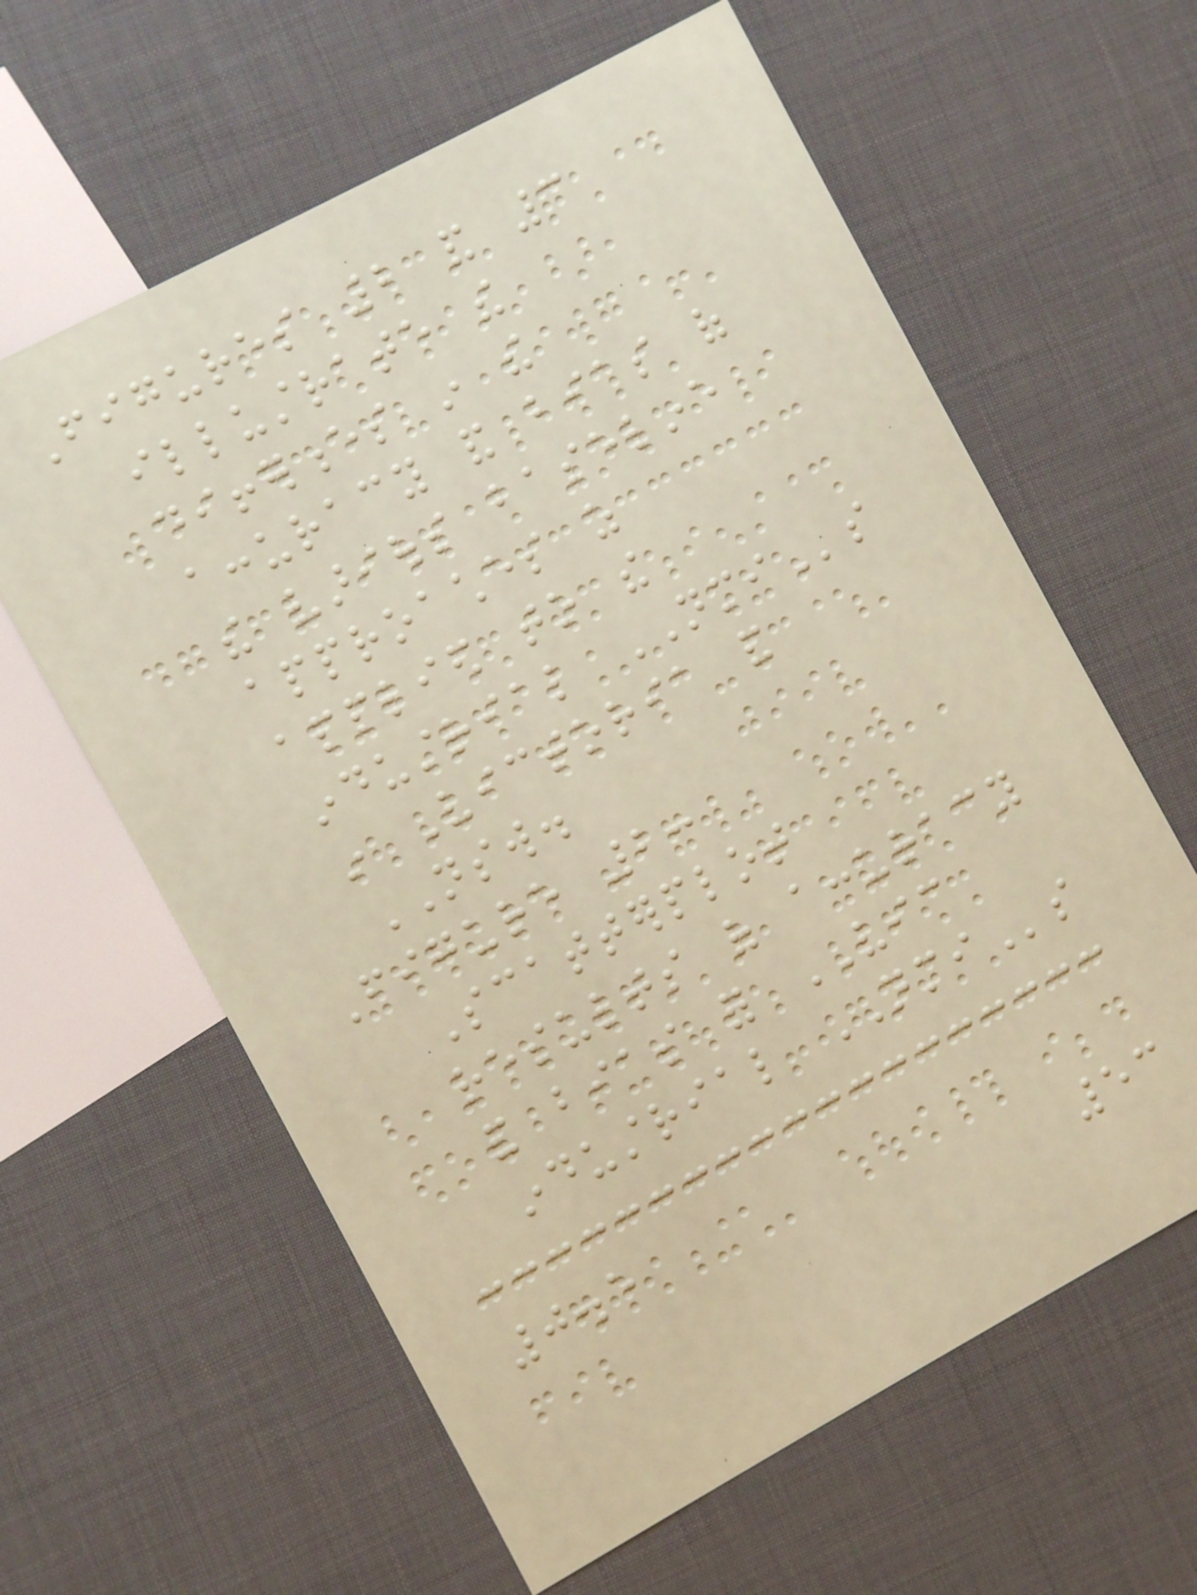Figures 2 and 3
illustrate the
differences in the
accuracy and bias of
the various baseline
approaches as
applied to the
industrial NMIs
in Victoria and
NSW.
Figure 2:
Scatterplot
results of accuracy
and bias for VIC
industrial NMIs
0.5
53
